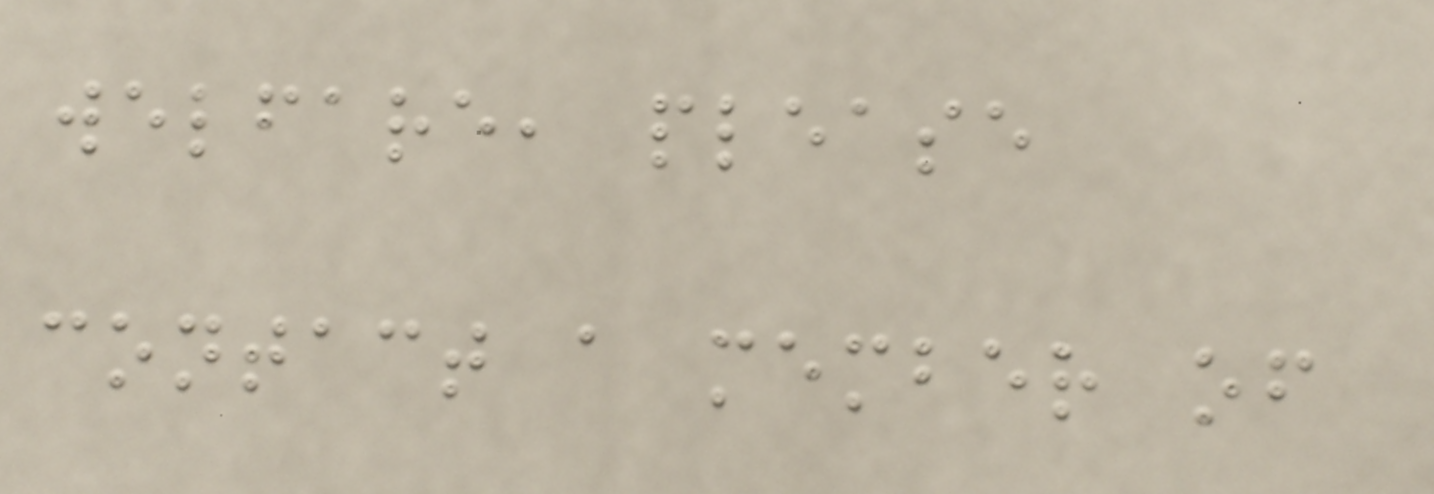welfare, please
contact a member of
